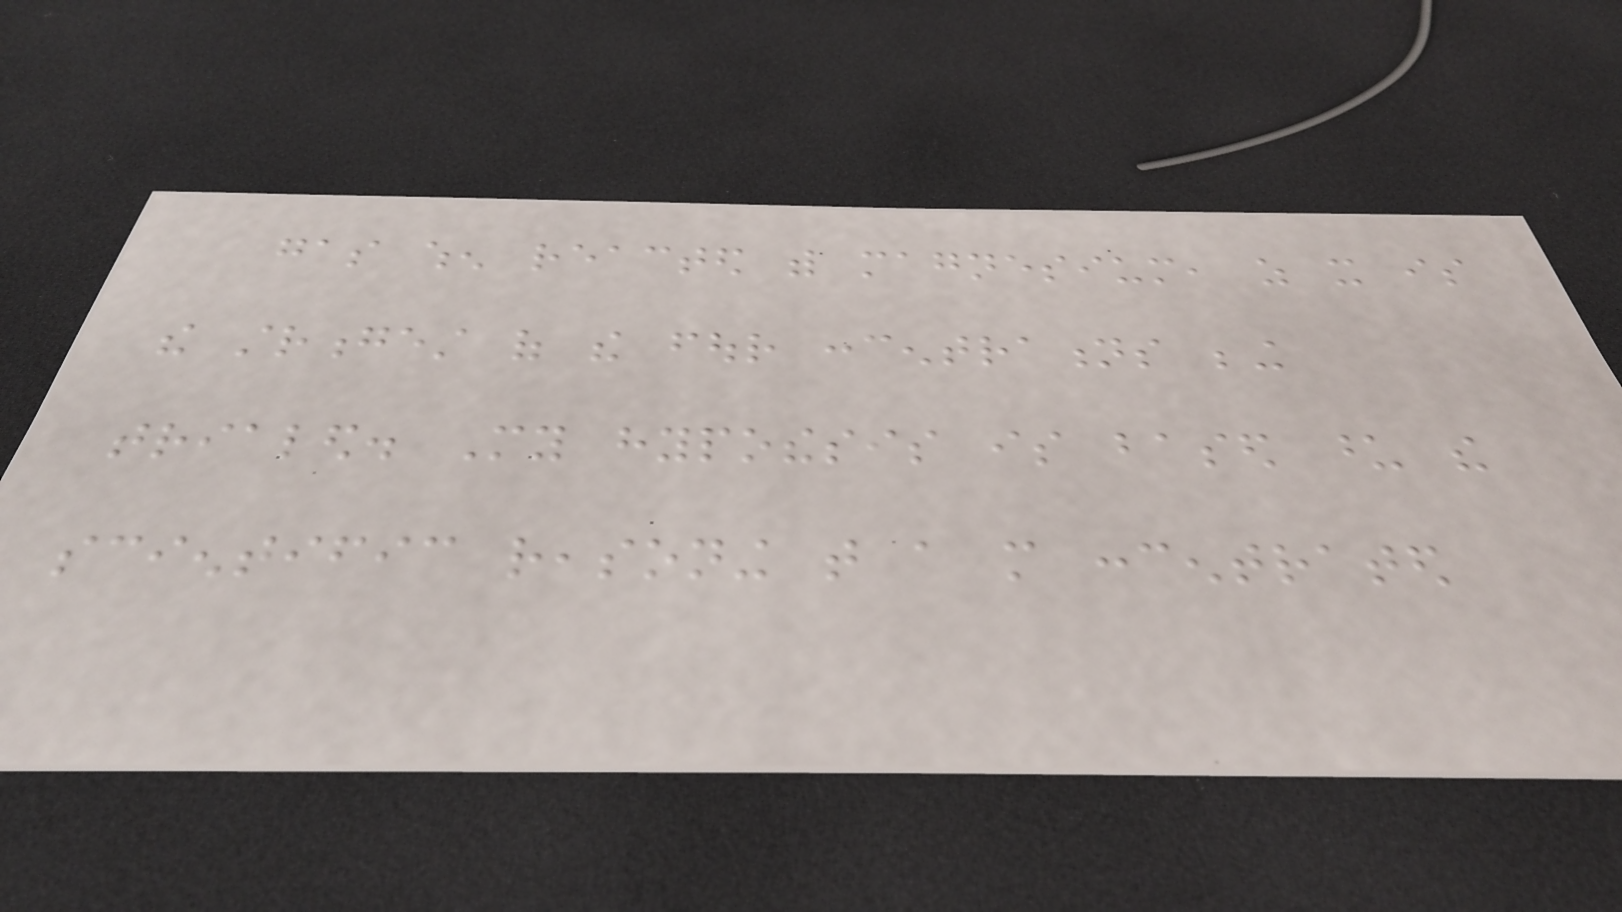gas when reacted with magnesium, as it is
the strongest of the four concentrations being
trialed. My hypothesis is based upon the
scientific reasoning that a more concentrated
